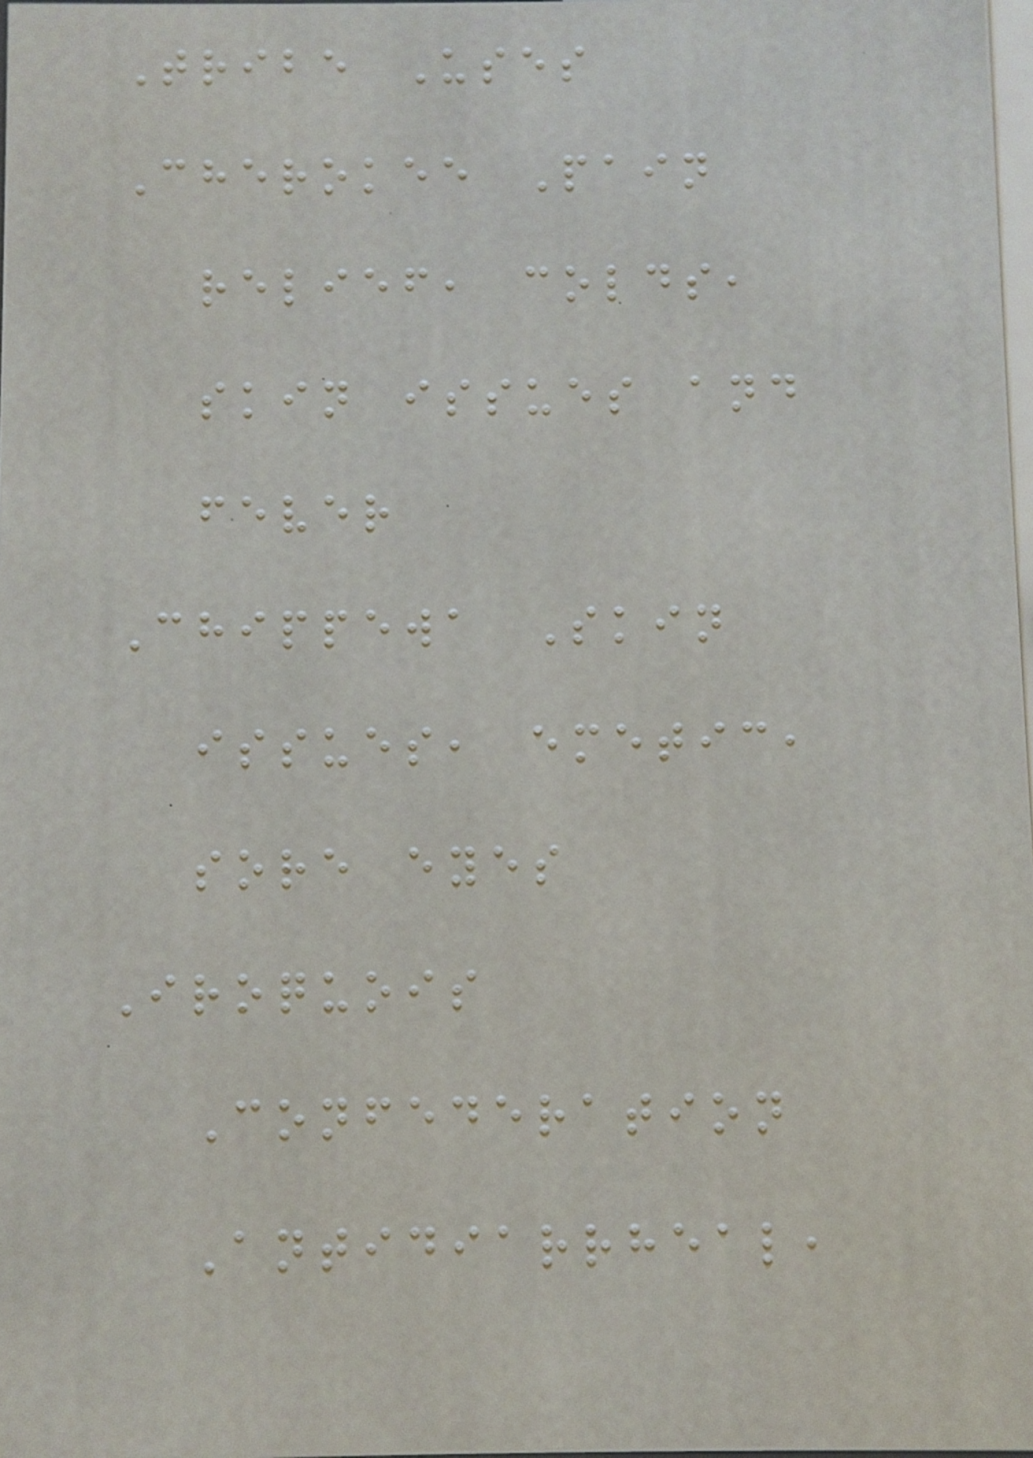Tribe Uses
Cherokee Pain
relief, colds,
skin issues and
fever
Chippewa Skin
issues, emetic,
sore eyes
Iroquois
Confederation
Antidiarrheal,
